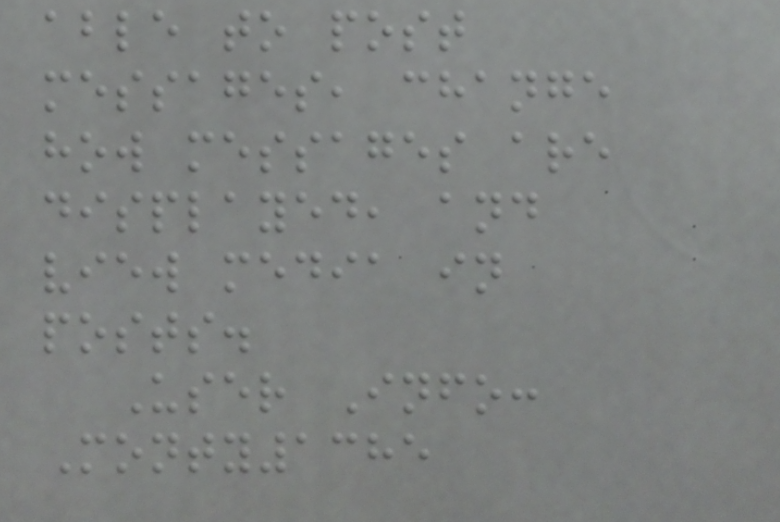able to post
messages, change
how messages are
displayed, and
view media in
posts.
User Info:
Monty1385
